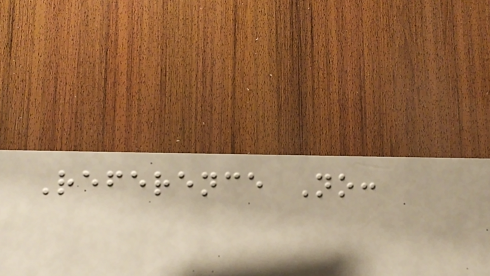Reference No:
